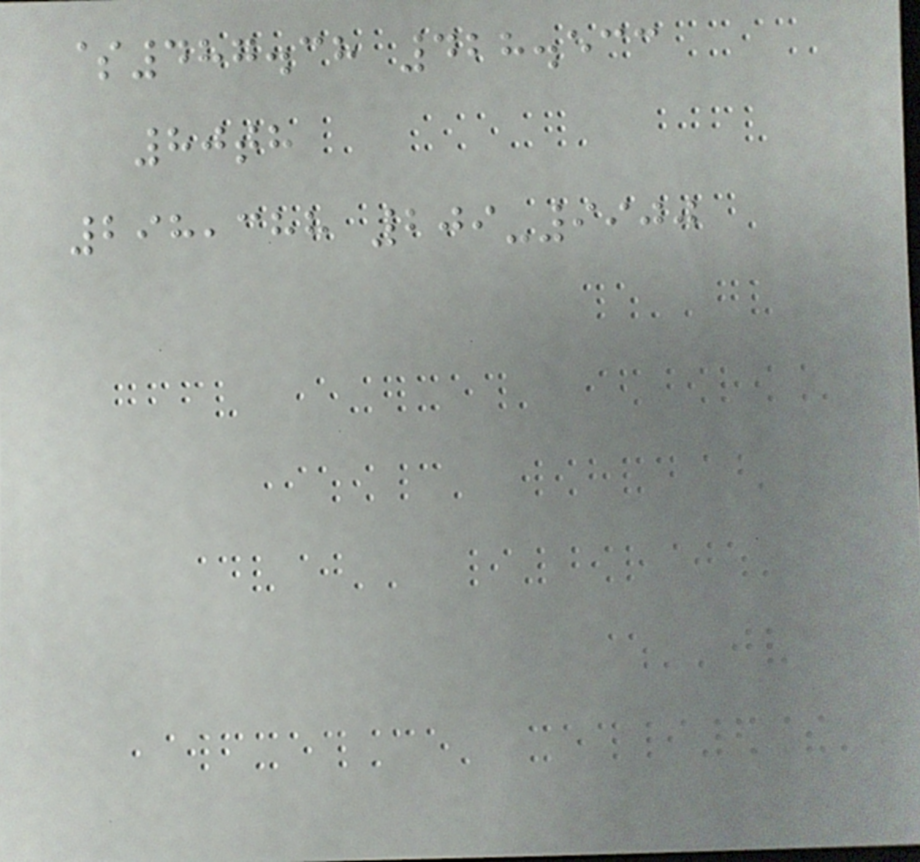$487.38 428.533
80th
298,388 209-9900
